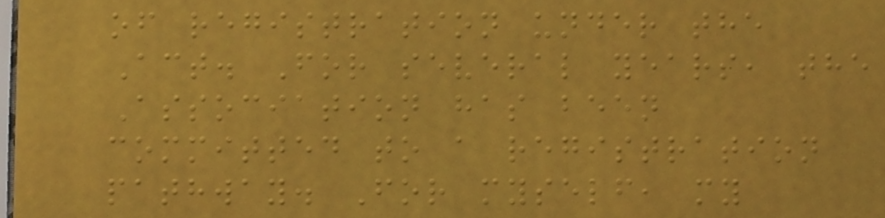of registration under the
Act. For several years, the
Association has been
committed to a registration
pathway. For myself, my
